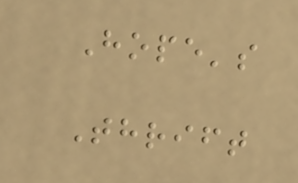Hope's
Thrift
